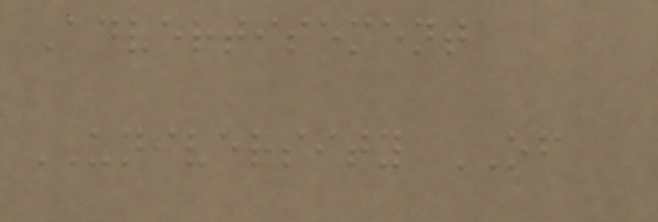Advertisement
UNIVERSITY OF
